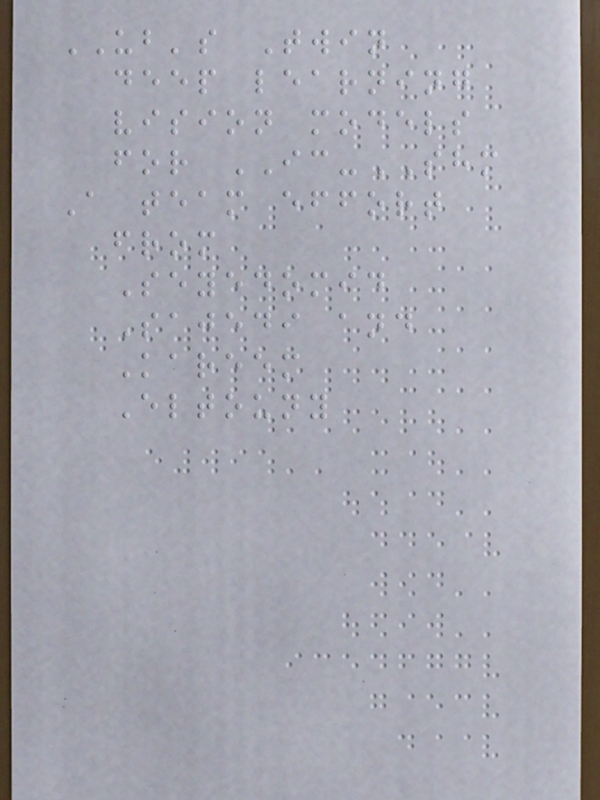UB's Twin
deep learning
vision models
for IC-SHM
A team effort
from
Seyedomid
Sajedi and
Kareem
Eltouny
